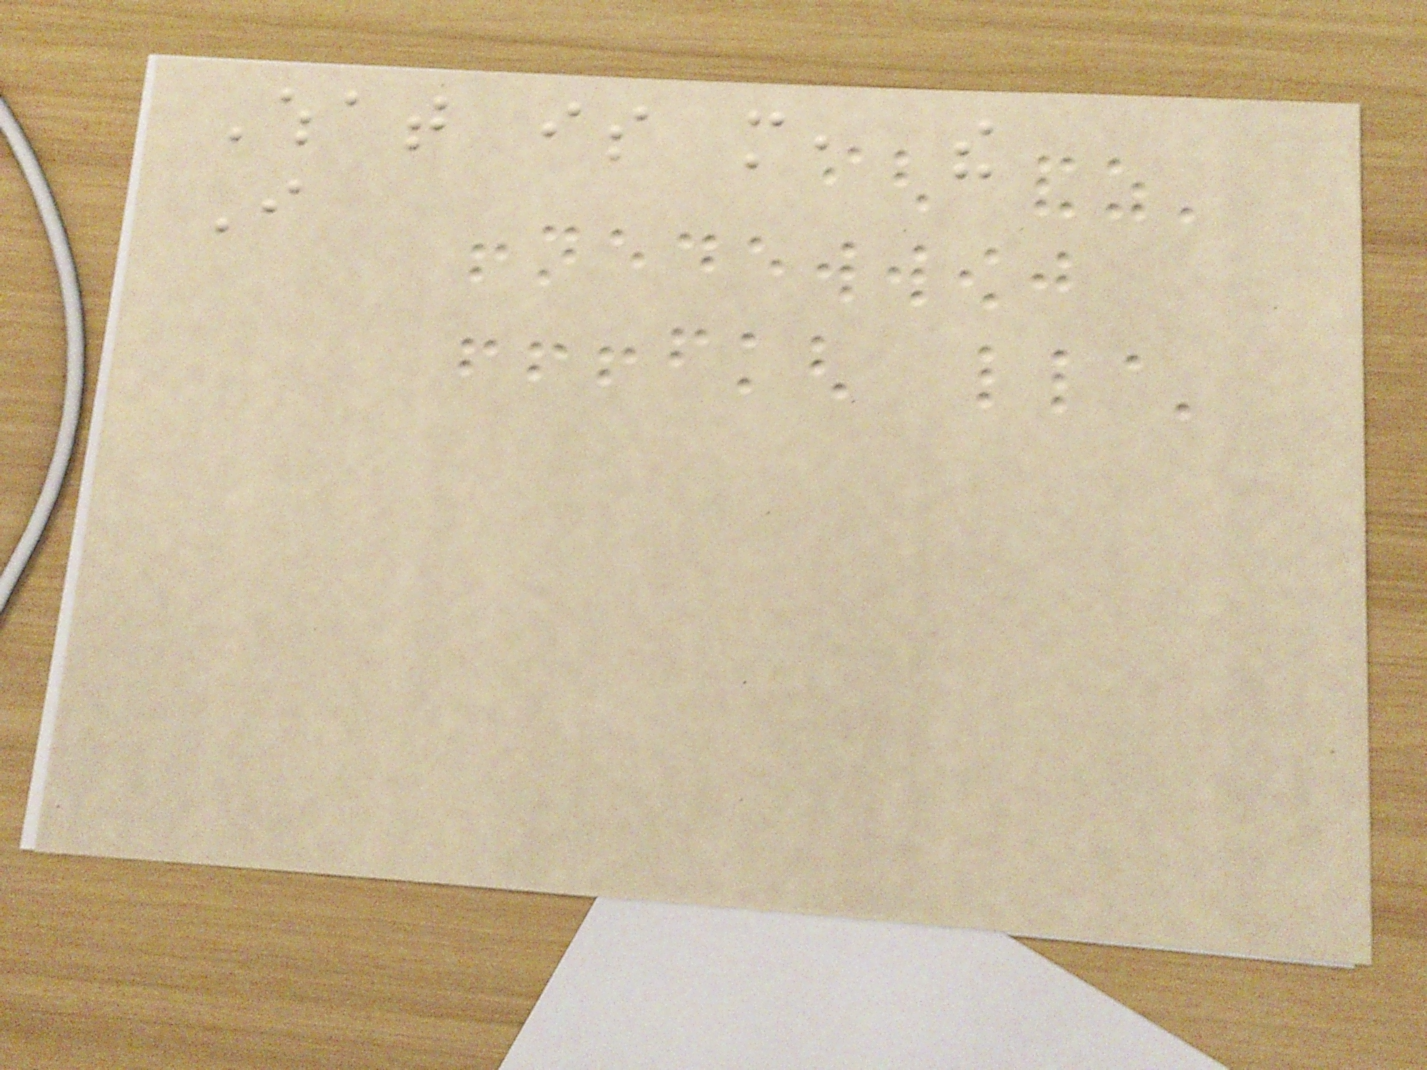What is more, the
I
